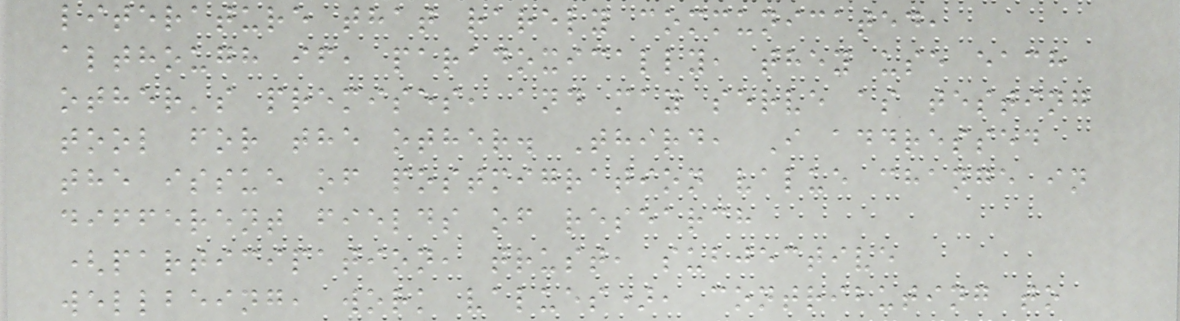literature that rarely communicated,
although if, paradoxically, they use each
other's premises, and may serve as testing
tool for the other. Third, I addressed
the issue of postmigration value change in
different fields of research
(participation, trust, subjective
wellbeing, work values), contributing to
